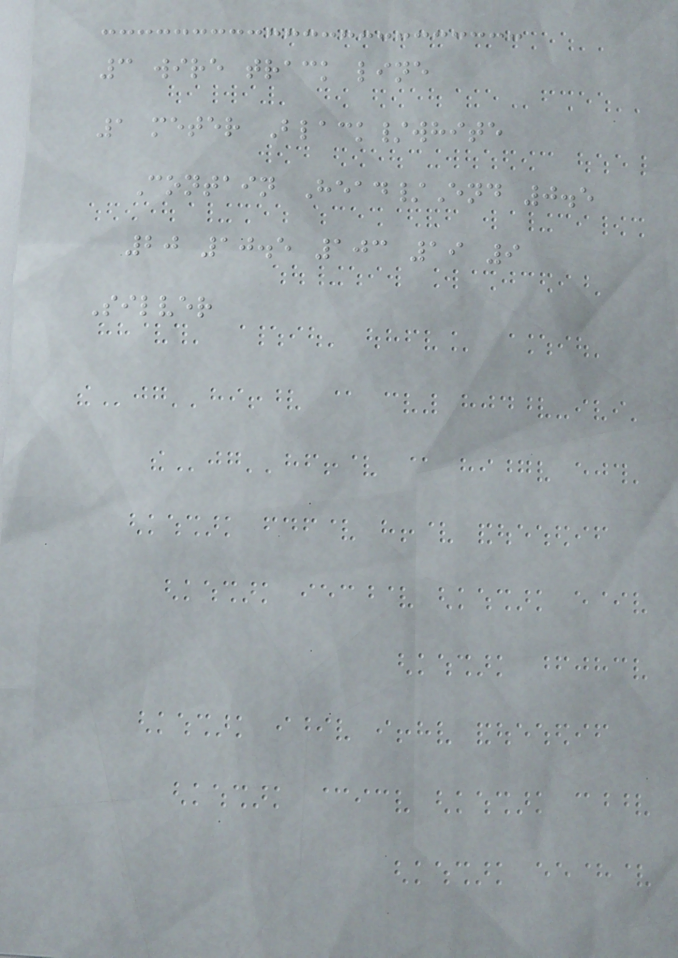3 wire track line
1 meter Black/white
Contain Head/End 0.5
20 10.5 103 19 9
Silver
